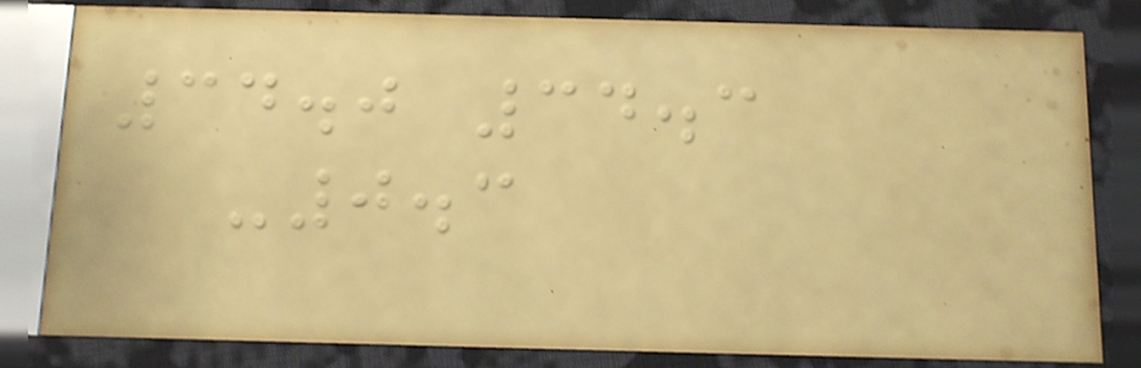34.0 34.3
-0.3
